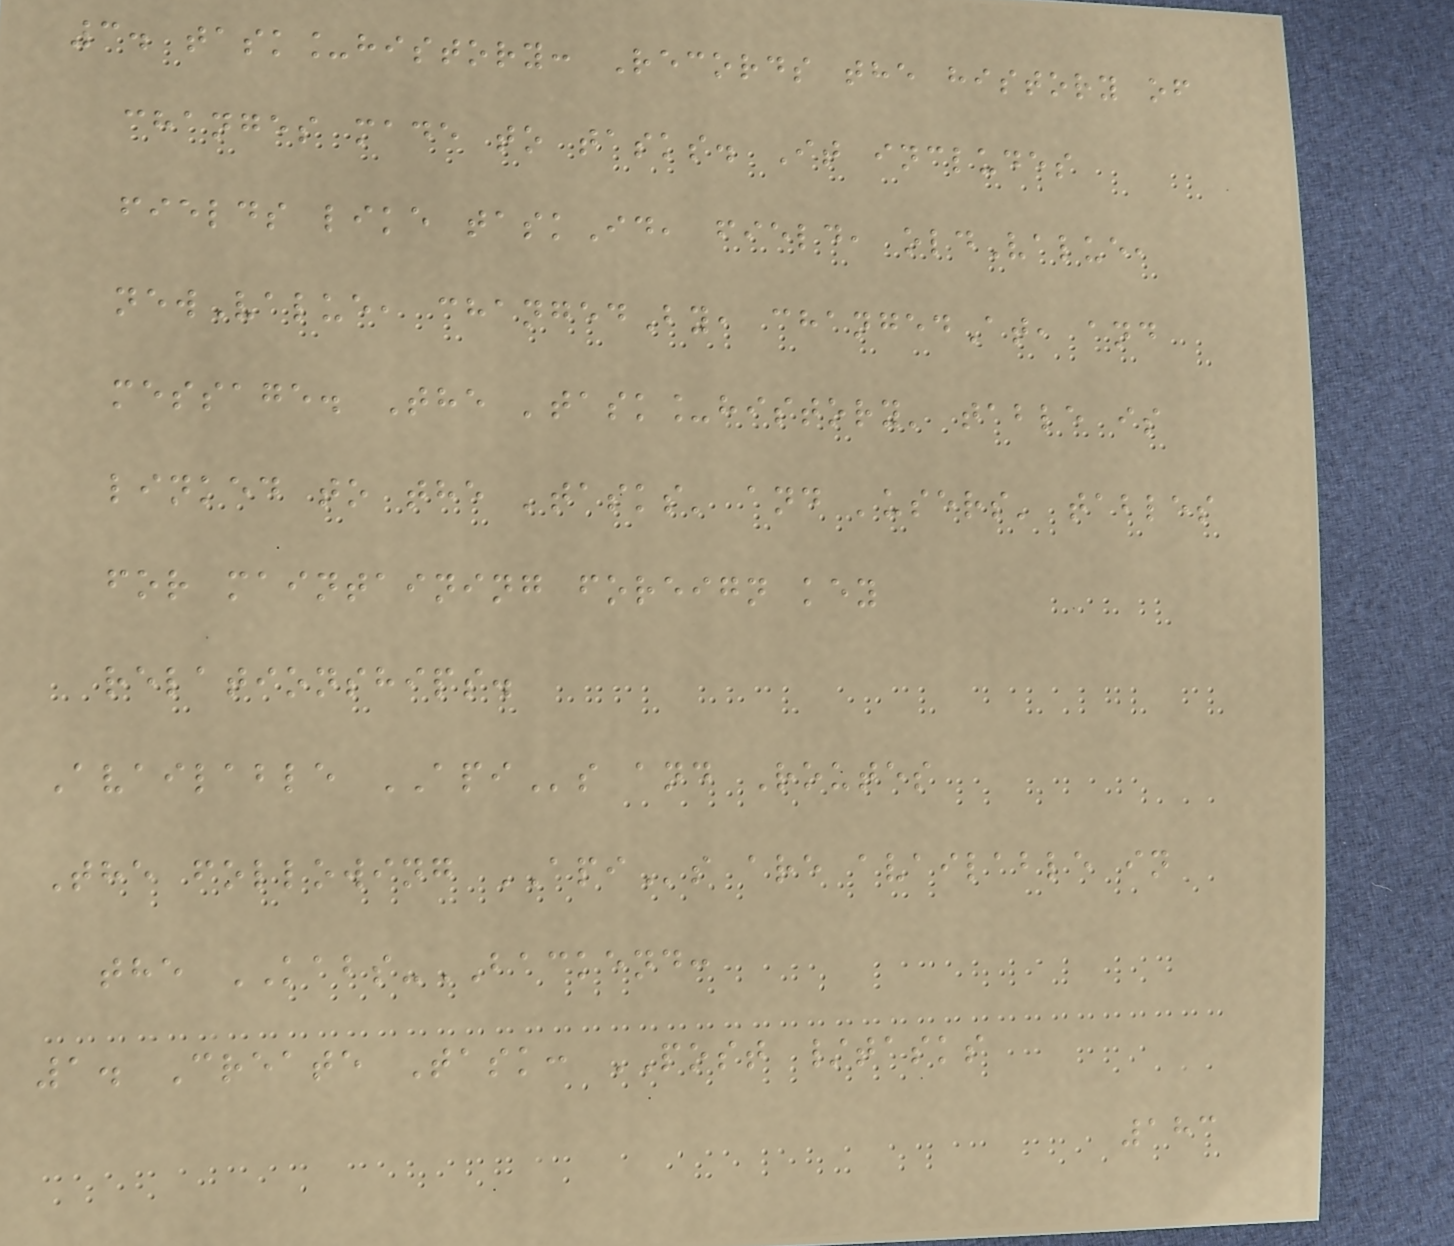3. task_history: Records the history of
changes made to tasks. It includes
fields like taskId, field, oldValue,
newValue, changedBy, changedAt, and
message. The 'task_history' table is
linked to the 'tasks' and 'users' tables
for maintaining foreign key
relationships.
Available APIs and Routes
The following APIs are available in
the KABS-BACKEND:
1. Create Task: POST /tasks
183
